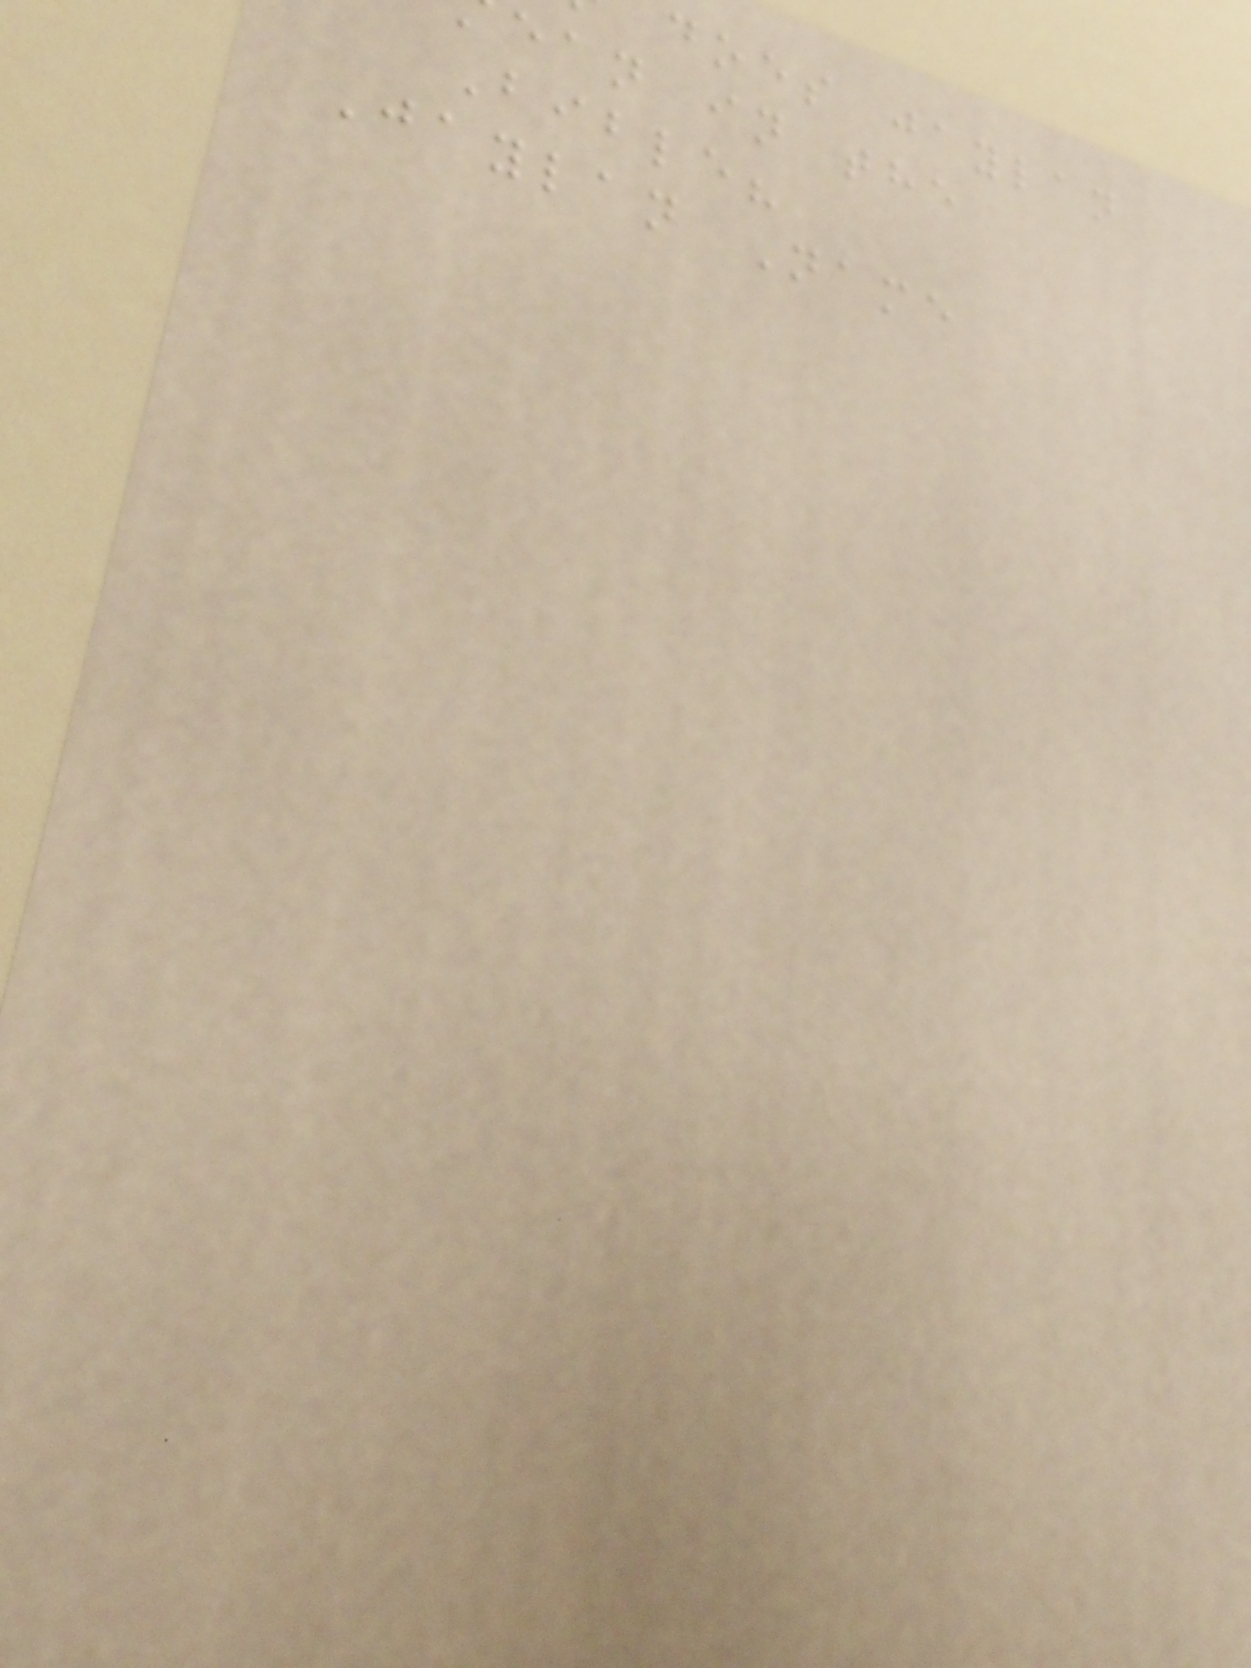does jaylan
ean in the
Bible?
Jaylan Name
